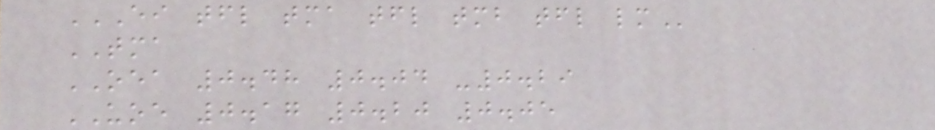EI TFL TMA TFL TMB TFL LM
TMA
OEA 0.48 0.04 -0.29
UOE 0.17 0.20 0.05
